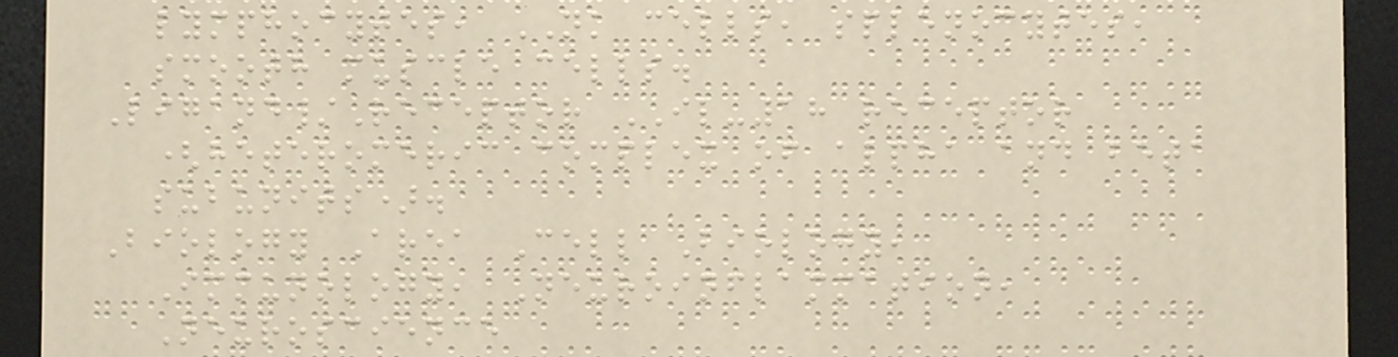lymphocytes, NK cells, splenocytes,
smooth muscle cells.
Ligand/Receptor IL-18 receptor
(heteromeric complex of alpha and beta
subunits).
Biology Area Cell Biology,
Immunology, Neuroinflammation,
Neuroscience
